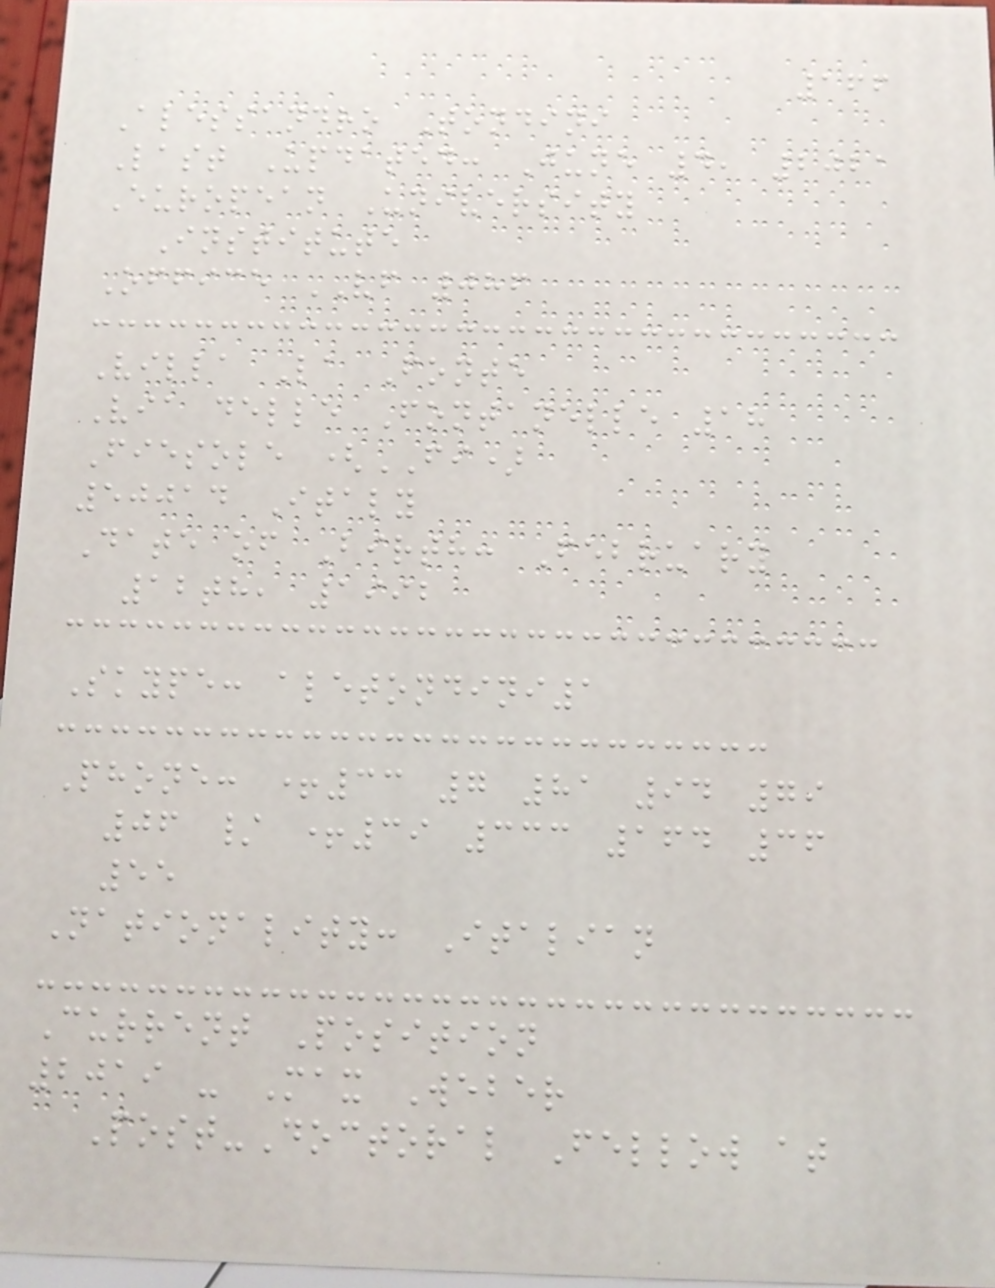166
Alessandro Tondini
Last Updated: June 4, 2021
European University
Institute
Office VF 086
Villa La Fonte
Via delle Fontanelle 18
Fiesole (FI)
50014 Italy
Date of Birth: February
12th, 1992
Skype: aletondini1
Phone: +33 7 81 94 79
06 / +39 333 164 36
55
Nationality: Italian
Current Position
2019 - Max Weber
Post-Doctoral Fellow at
